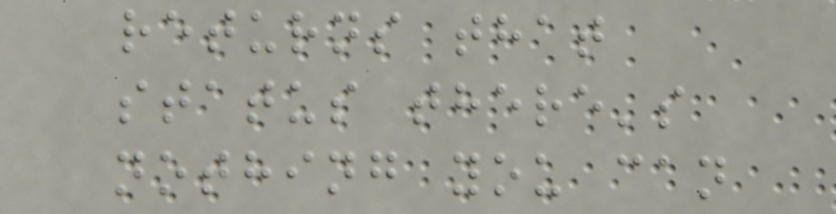returns that
status there's
nothing you can
